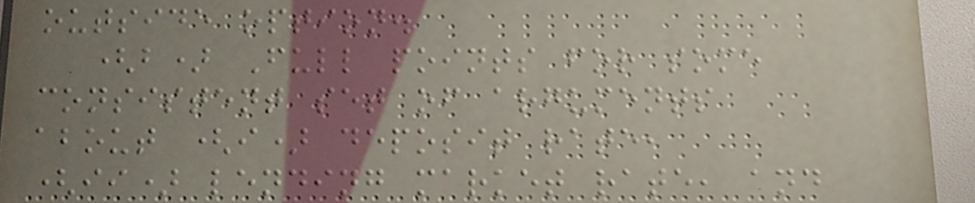outside option.
(b) Full points for some
consistent set of arguments
about (i) deposit rate,
(ii) lending market rate, and
